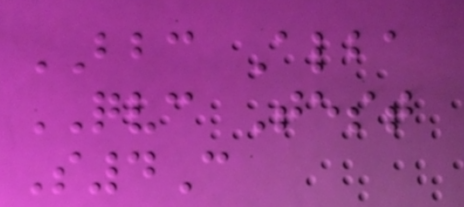BBC Alba
QVC Test
S4C
